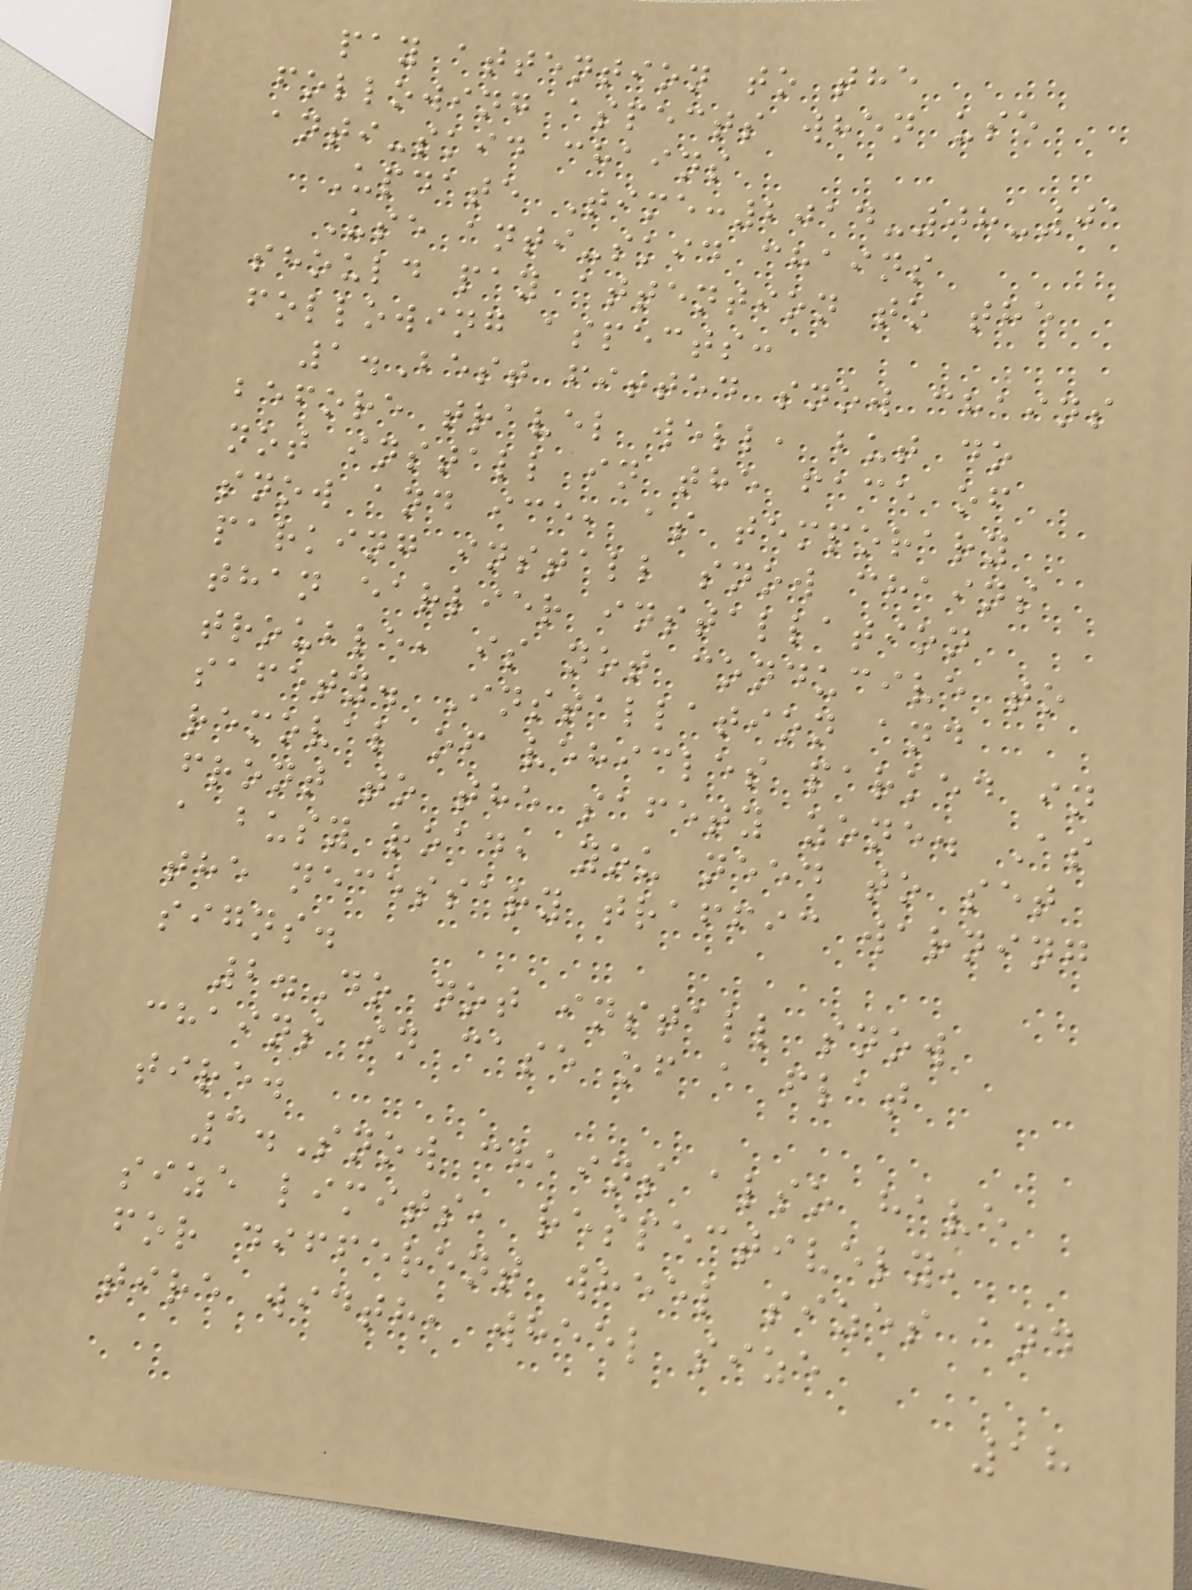pay attention to the
following aspects when use
anti-skid chains
Update Time:2014-08-01
Use anti-skid chains
should pay attention to the
following aspects:
1.Best fitted snow chains
before travel well, but do
not install in the face of
snow and ice, as temporary
parking install snow chains
than earlier installation
trouble, is not conducive to
safety. Installation and
removal of vehicles parked in
front to the safety zone. As
a busy road, you need to set
the necessary traffic warning
signs.
2.Do not install snow
chains in case of a flat
tire.
3.Snow chains also have
size limits, respectively,
for different wheel sizes and
tire width, wheel size
18
